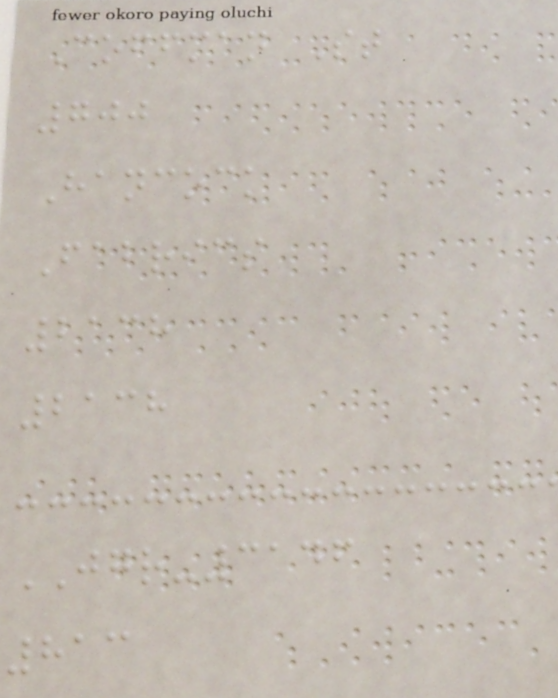Coffman St
700
Hancock
Fabrics
2138
2138
JGR-3146
813
